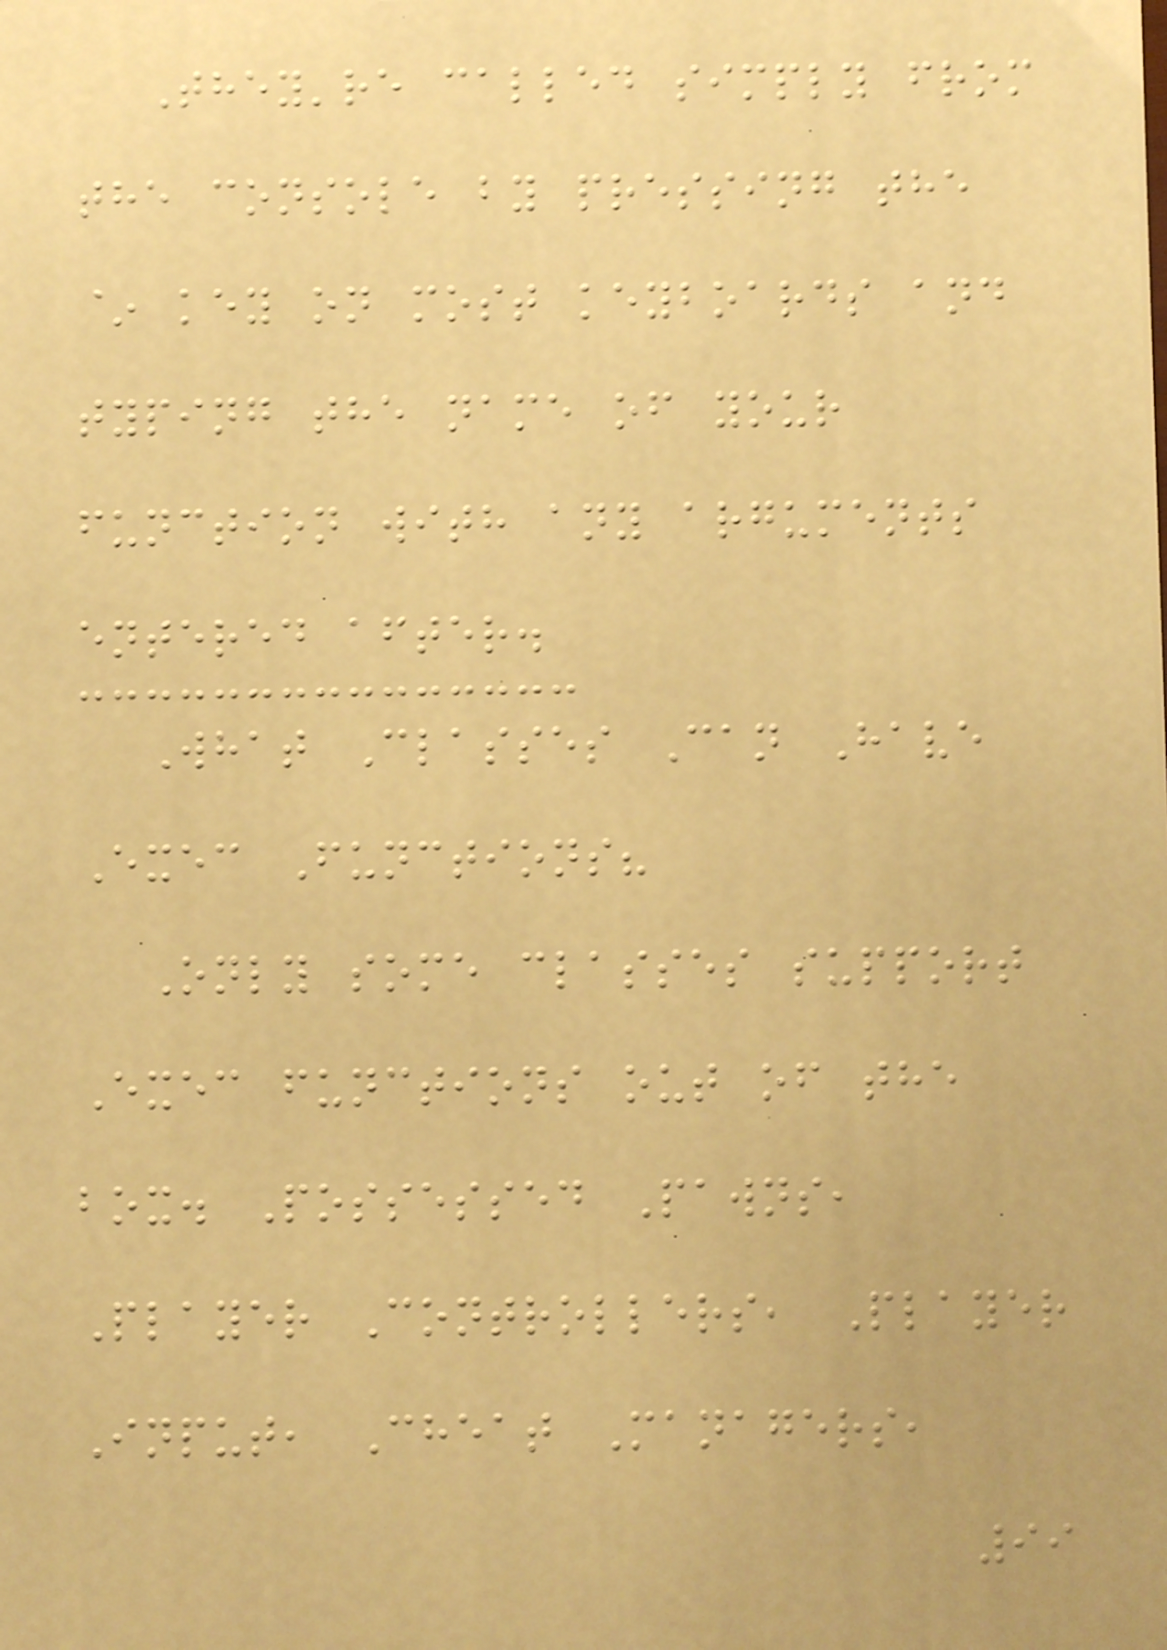They're called simply from
the console by pressing the
~ key on most keyboards and
typing the name of your
function with any arguments
entered after.
What Classes Can Have
Exec Functions?
Only some classes support
Exec functions out of the
box. Possessed Pawns,
Player Controllers, Player
Input, Cheat Managers,
99
